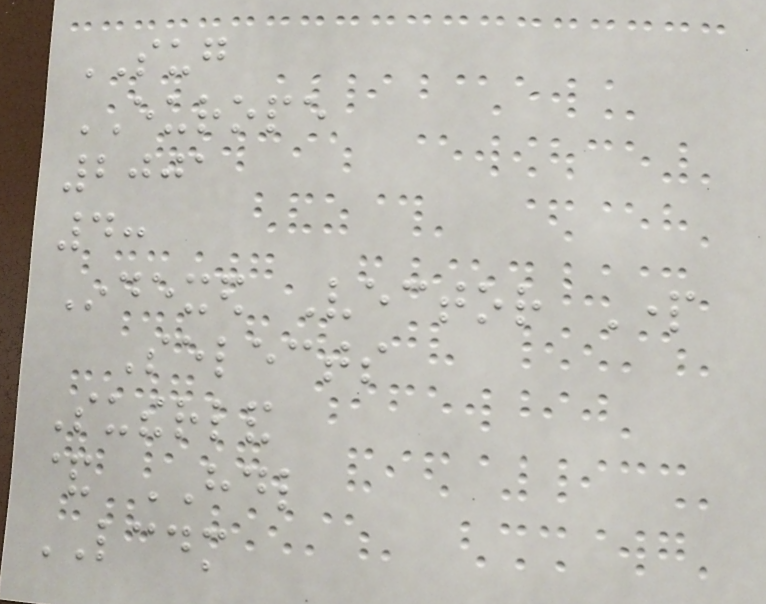SUG
EUROPE
2001
4:
Indexed Vector Part
Selects
Sutherland
& HDL
LCDM
